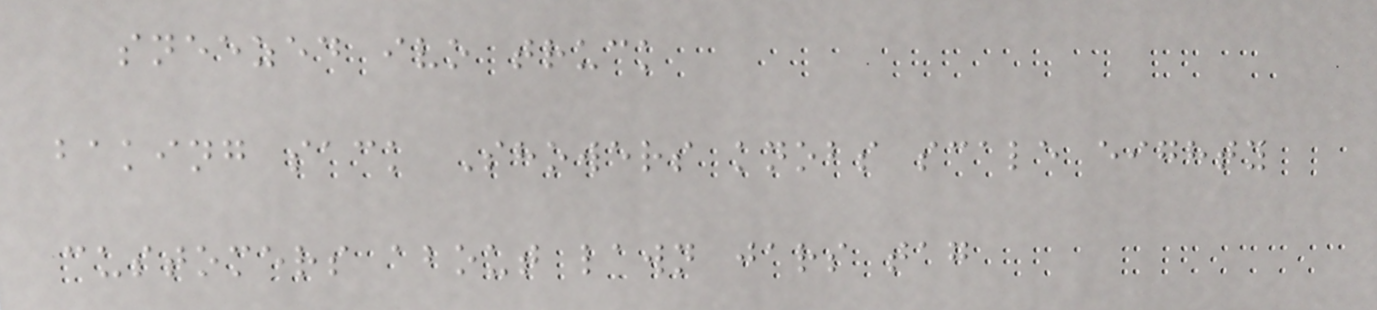sneezed ivo truck
baking sack Showers knobs scale eighty
customers about lawn jars tag
